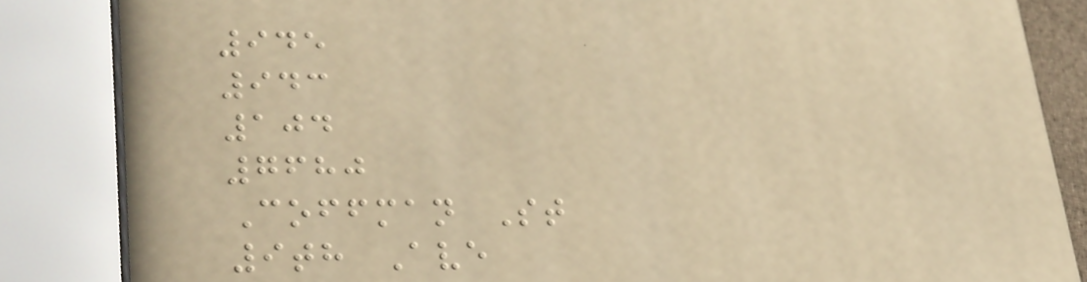945
943
104
7680
Coffman St
9th Ave
